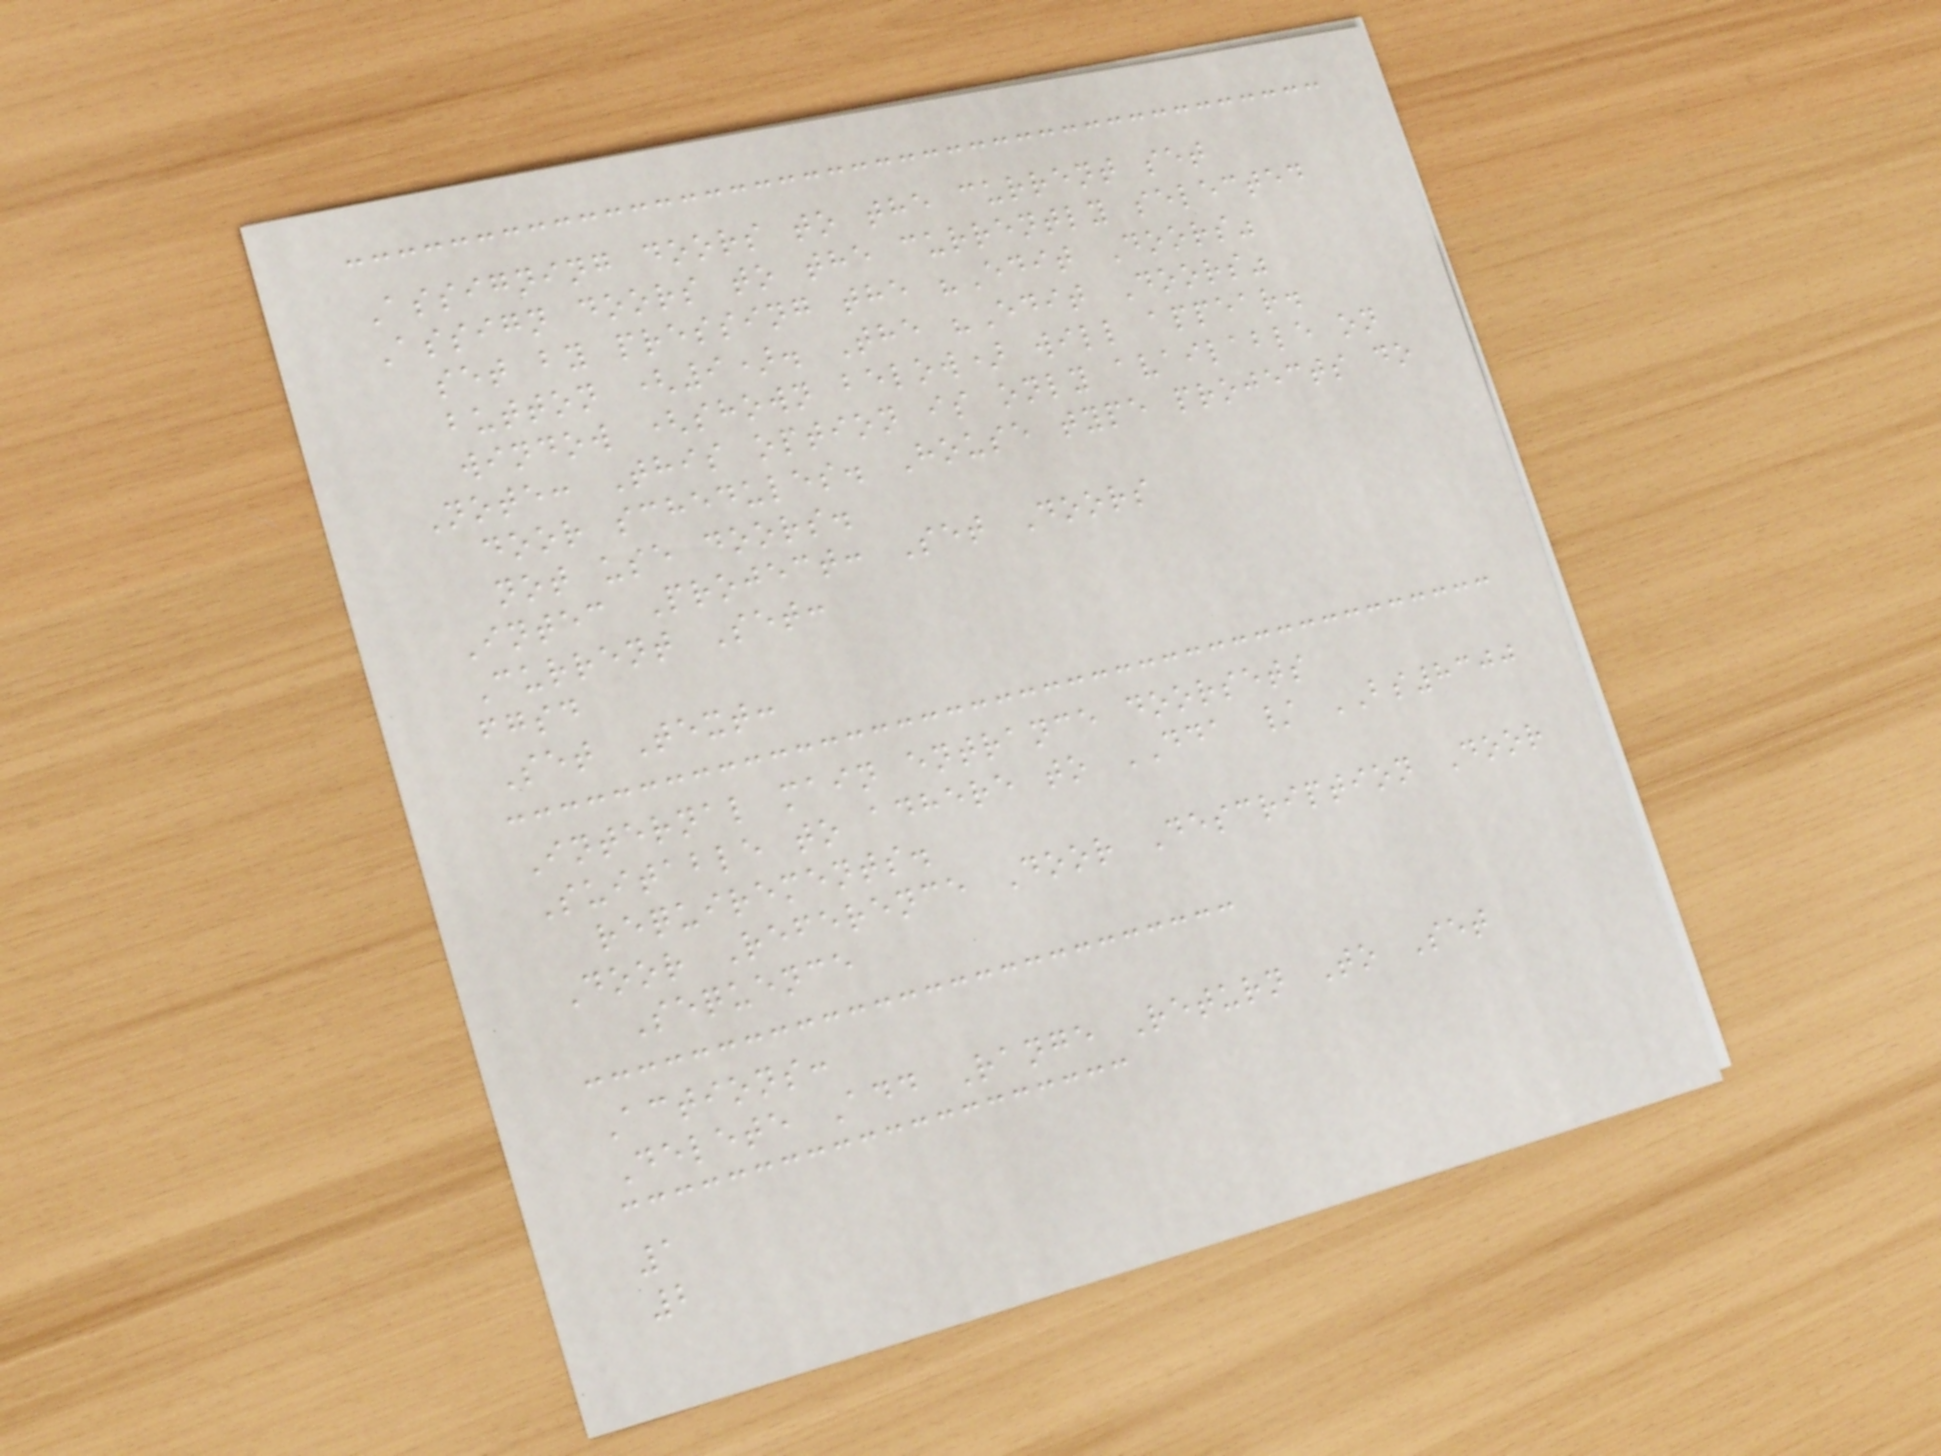Assigning doors to the current set
Assign doors to the currently selected
set by pressing the "Edit Doors"
button (9). The "Edit Doors"
window (shown below) will appear.
Note: This option is only available on
door schedules. House type projects do
not use doors.
Intec Project: Set Doors
Current Set:
fgsd
Set Text:
Internal main entrance doorsets
Suitable to adhere to DDA / BS8300
requirements.
Door Reference Door Description Door
Sequence
Actions:
Delete Add Range Return To Set
1
2
